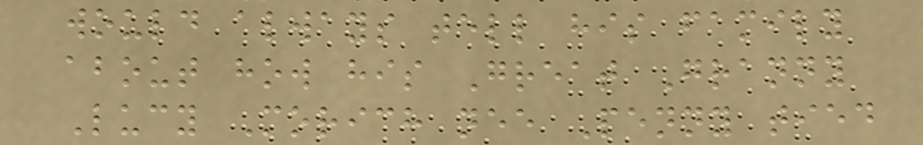would always tell his family
about how his Great Granny
Lucy Morich nee Penny tied
